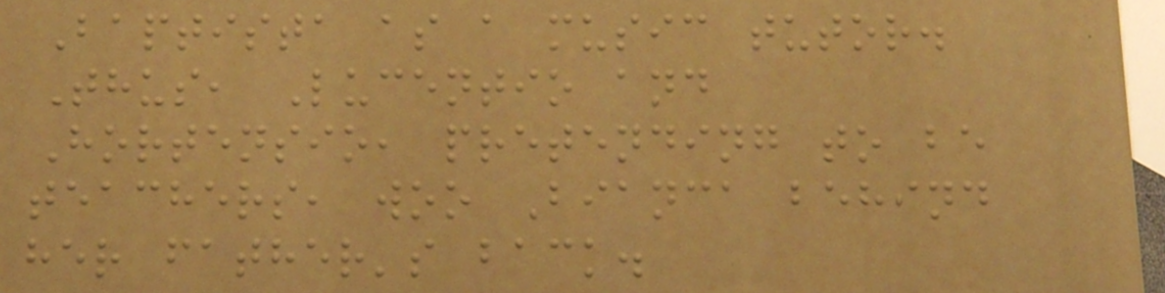Baptista as a music tutor.
Thus, Lucentio and
Hortensio, pretending to be
teachers, woo Bianca behind
her father's back.
